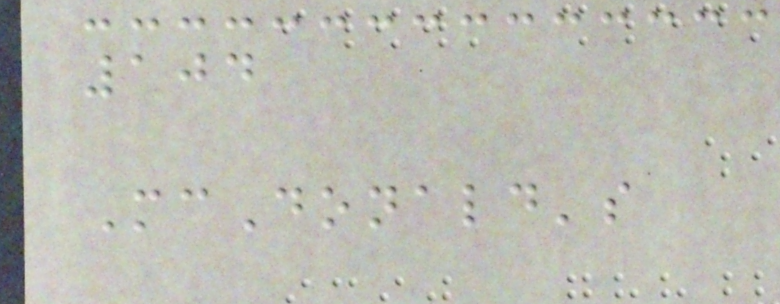104
McDonald's
